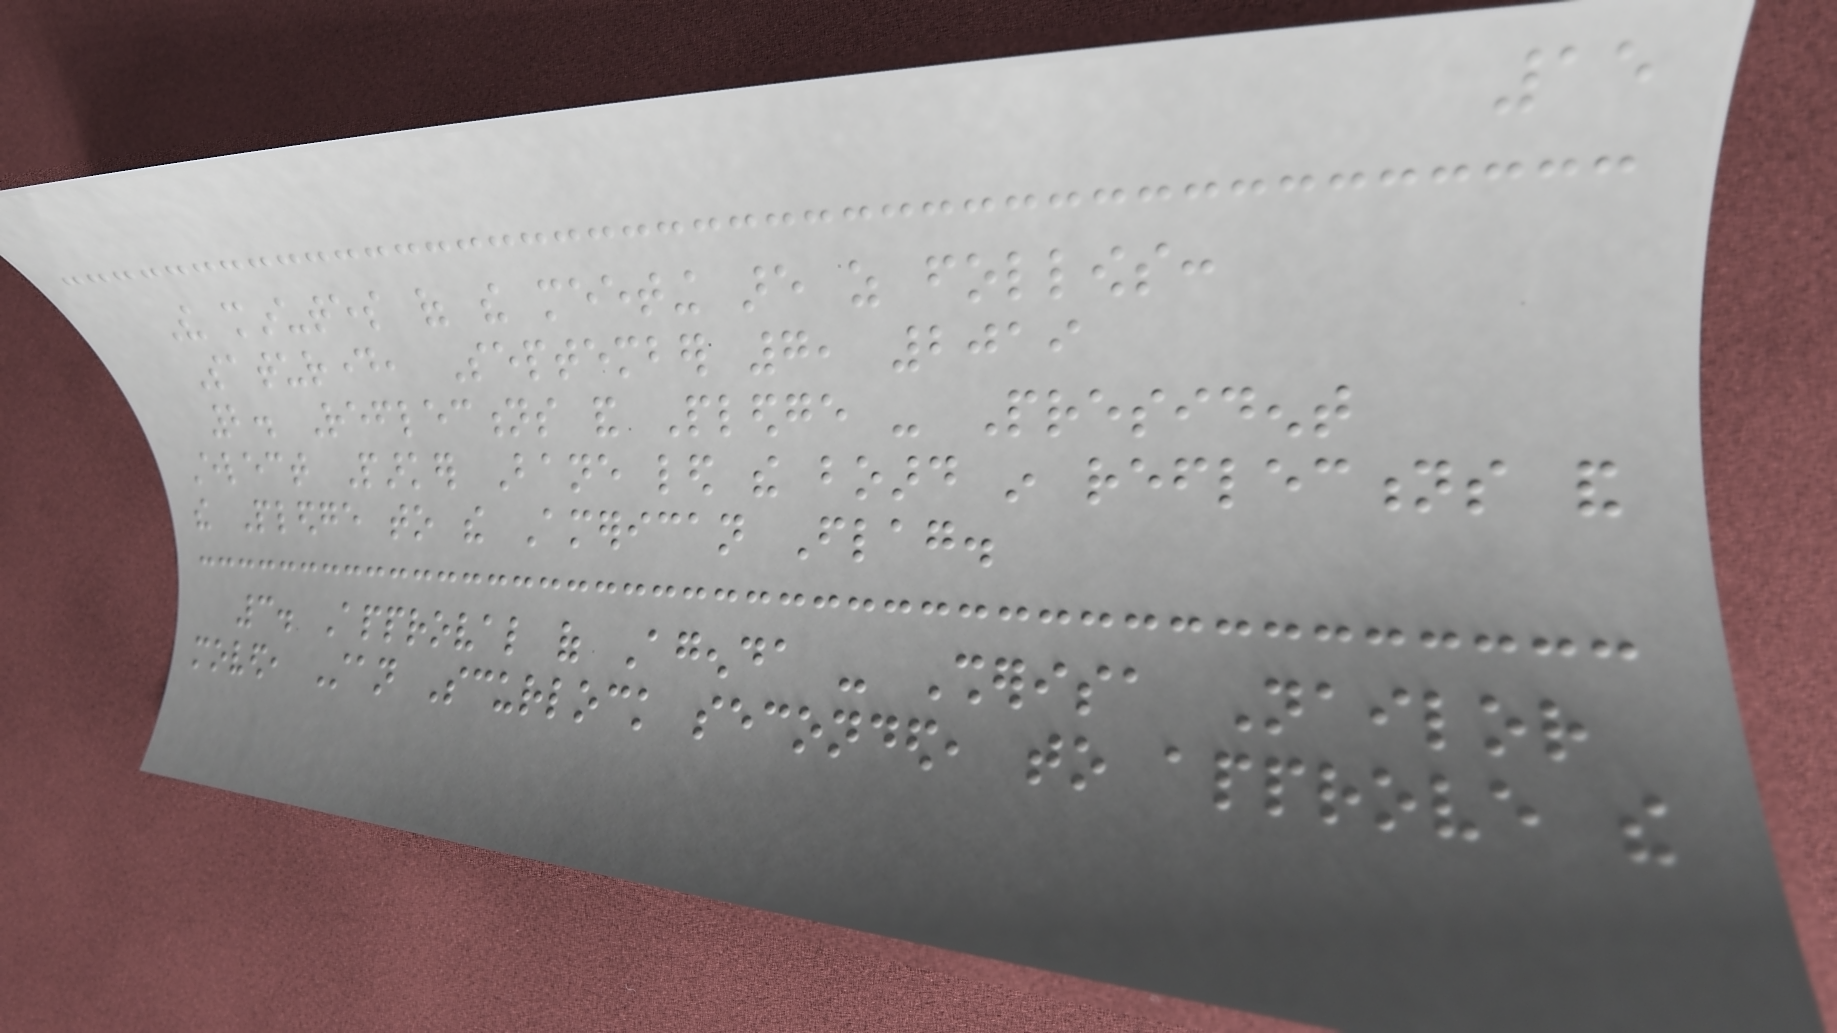15
The minutes of the meeting are as follows:
Saturday, September 7, 2019
2. Reflections and Pledge - President
Elect Parker Bane led the board in reflections and
the Pledge to the American Flag.
3. Approval of Agenda - Sherisa Nailor
moved, Stan Scurlock seconded, to approve the
